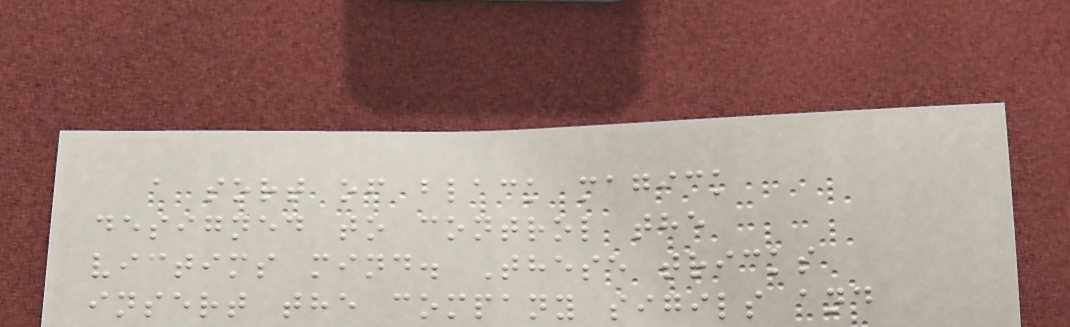a sort of black magick
designed to control the
victims mind. These tricks
insert the company sigils and
